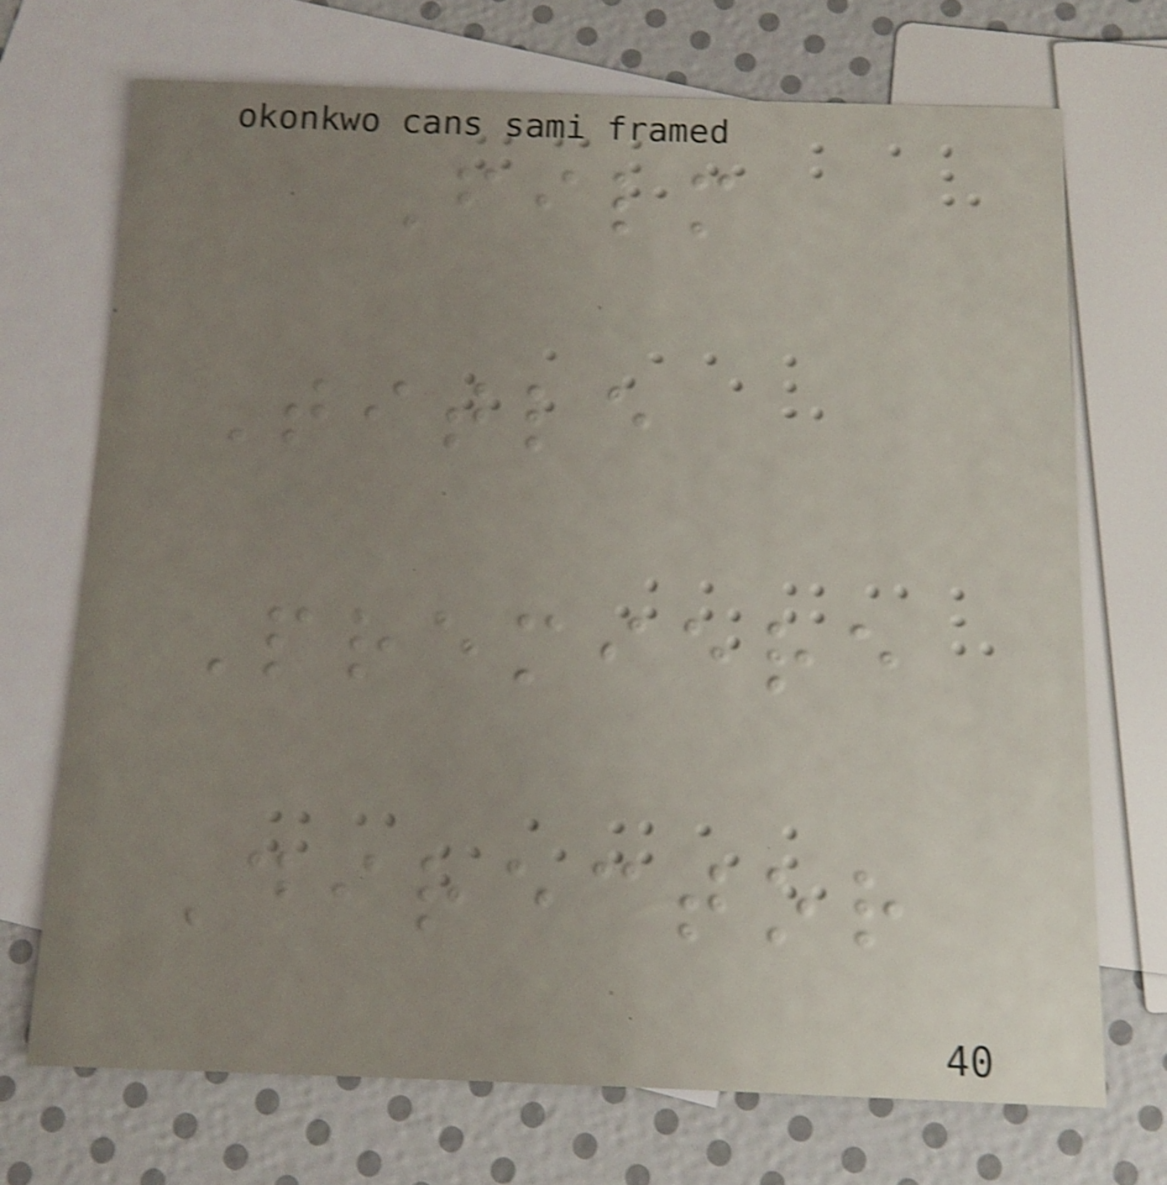Film
Title
Premiere
Director
